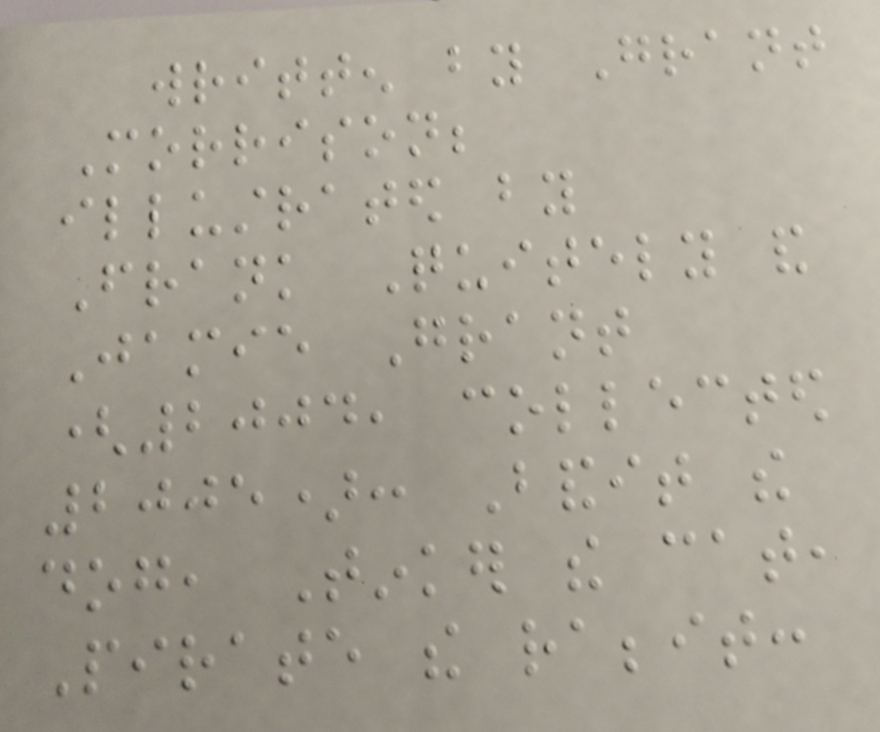written by Grant
Morrison;
illustrated by
Frank Quitely and
Jamie Grant
(2004, collected
2005): Bandit the
dog, Tinker the cat,
Pirate the rabbit:
